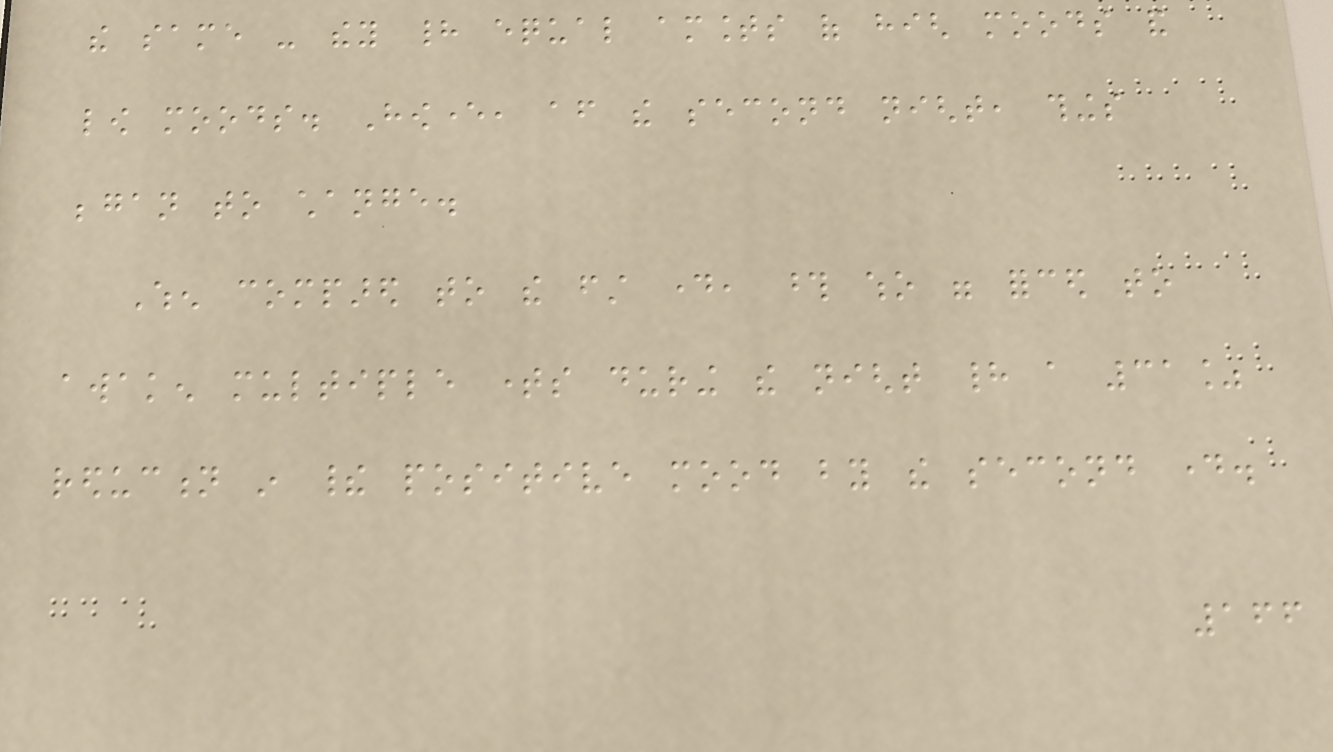the same - they had equal amounts of high moods and
low moods. However, after the second night, things
began to change.
When compared to the first day, those who were forced to
awaken multiple times during the night had a 31%
reduction in their positive mood by the second day.
166
